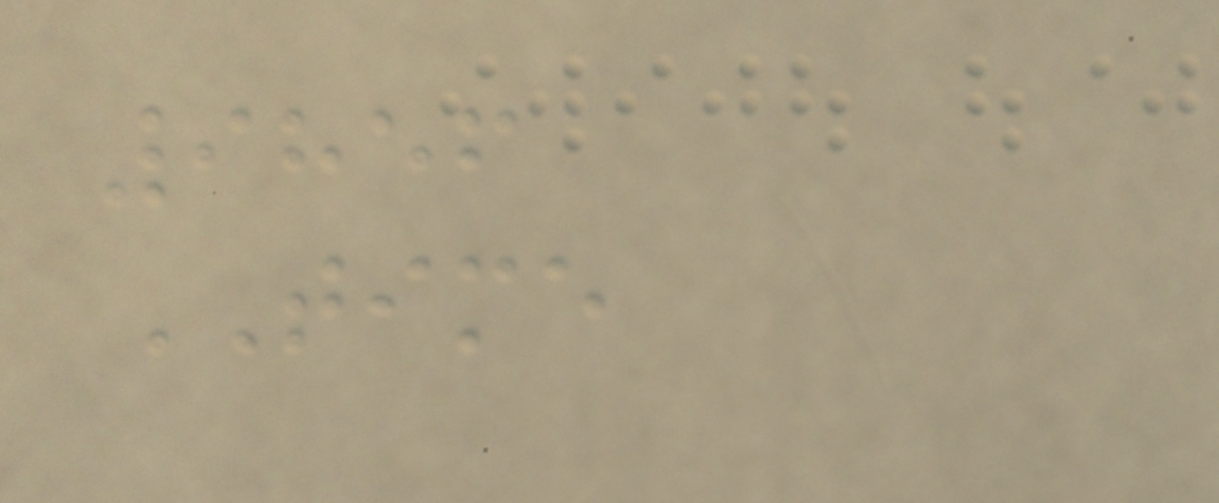9856
TIME
